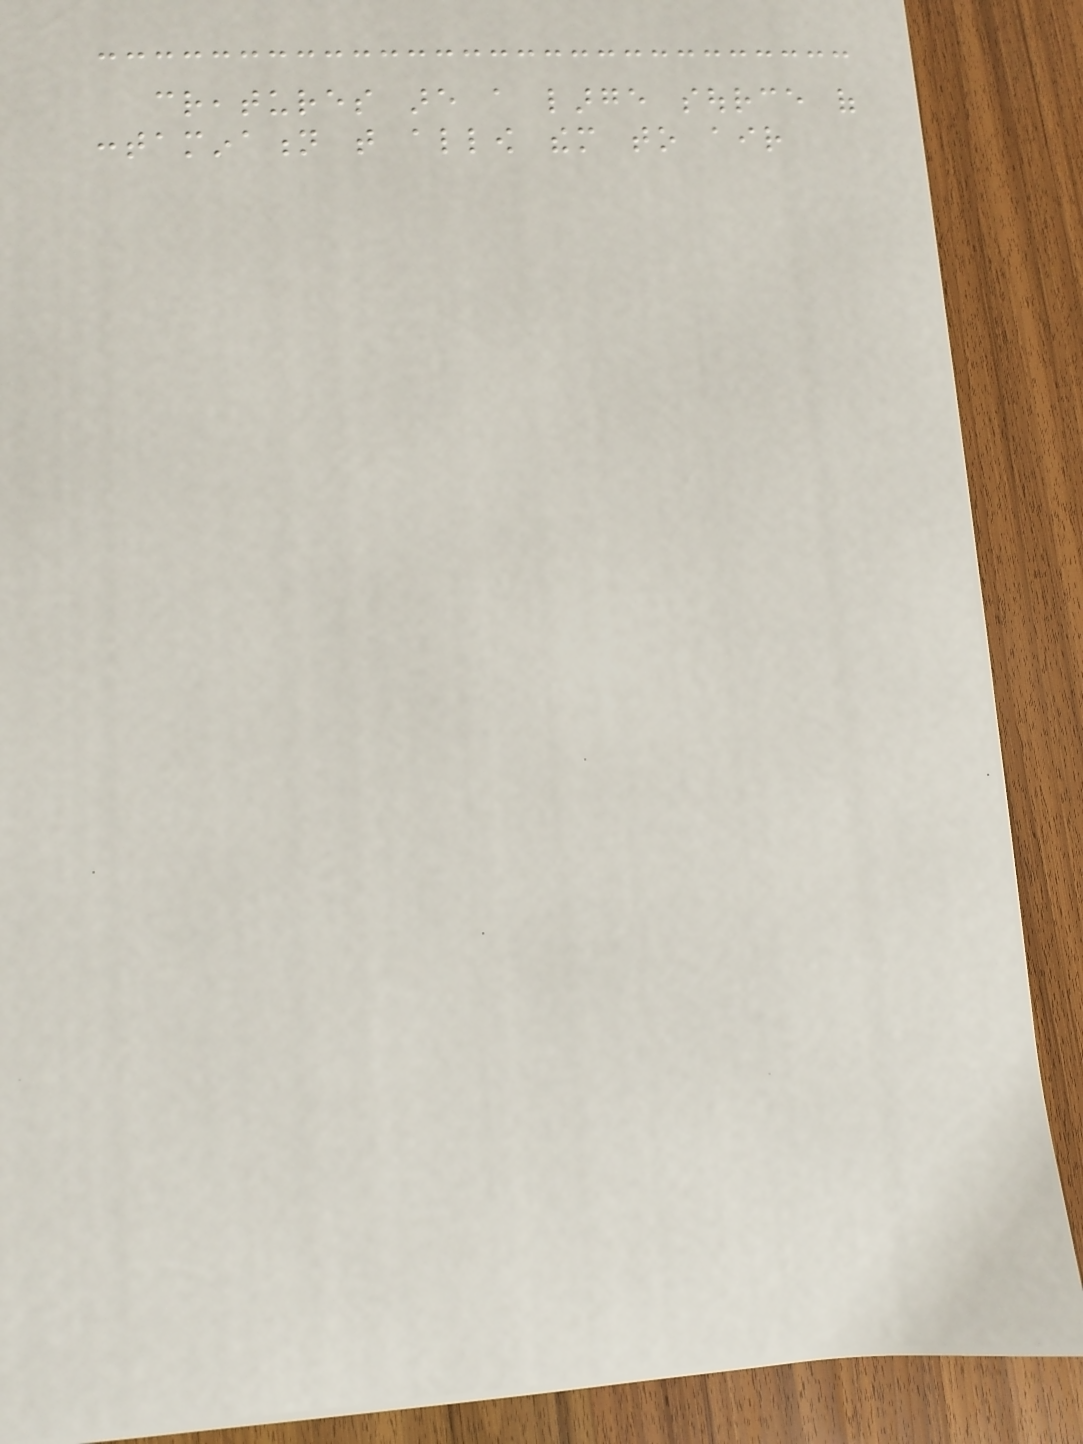creatures are a large source of
contamination that allow them to air
